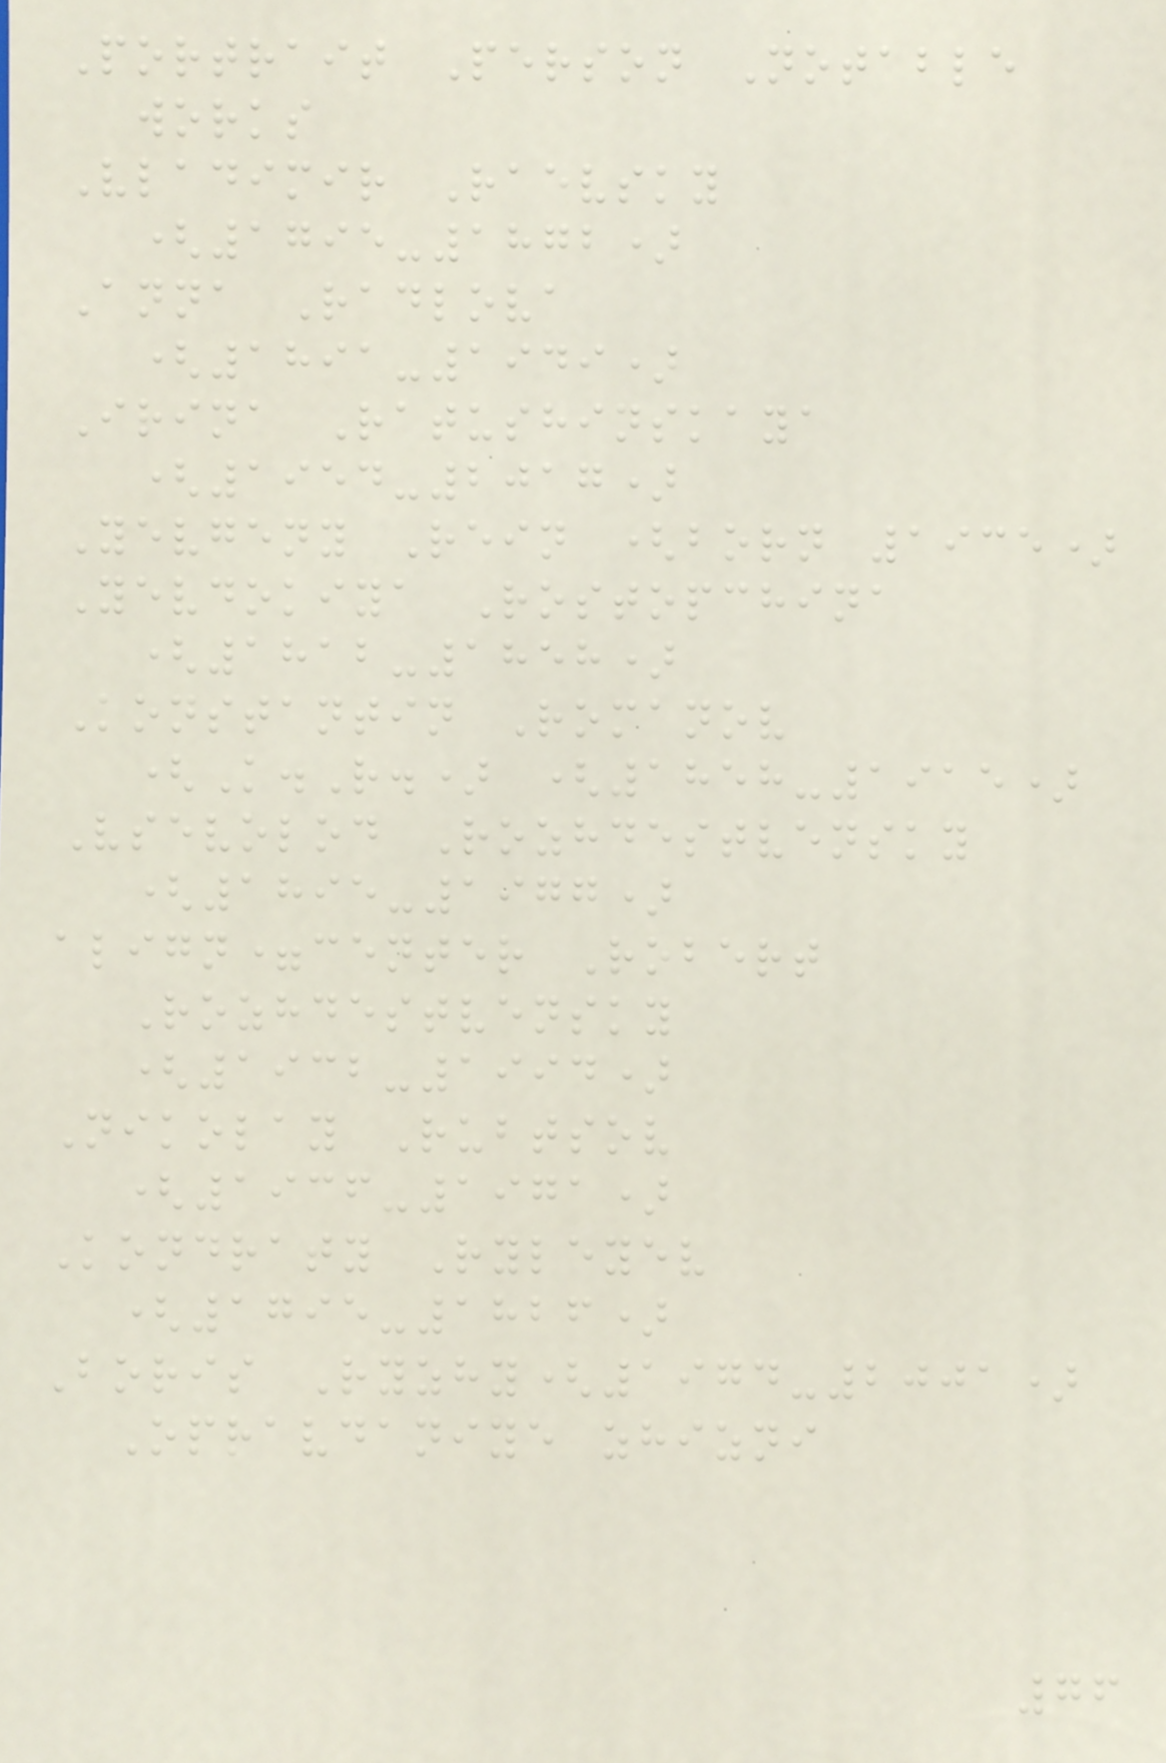Portrait Person Notable
works
Vladimir Raevsky
(1795-1872)
Anna Radlova
(1891-1949)
Irina Ratushinskaya
(1954-2017)
Yevgeny Rein (born 1935)
Yevdokiya Rostopchina
(1812-1858)
Konstantin Romanov
(K.R.) (1858-1915)
Vsevolod Rozhdestvensky
(1895-1977)
align=center Robert
Rozhdestvensky
(1932-1994)
Nikolay Rubtsov
(1936-1971)
Kondraty Ryleyev
(1795-1826)
Boris Ryzhy(1974-2001)
Opravdaniye zhizni
76
